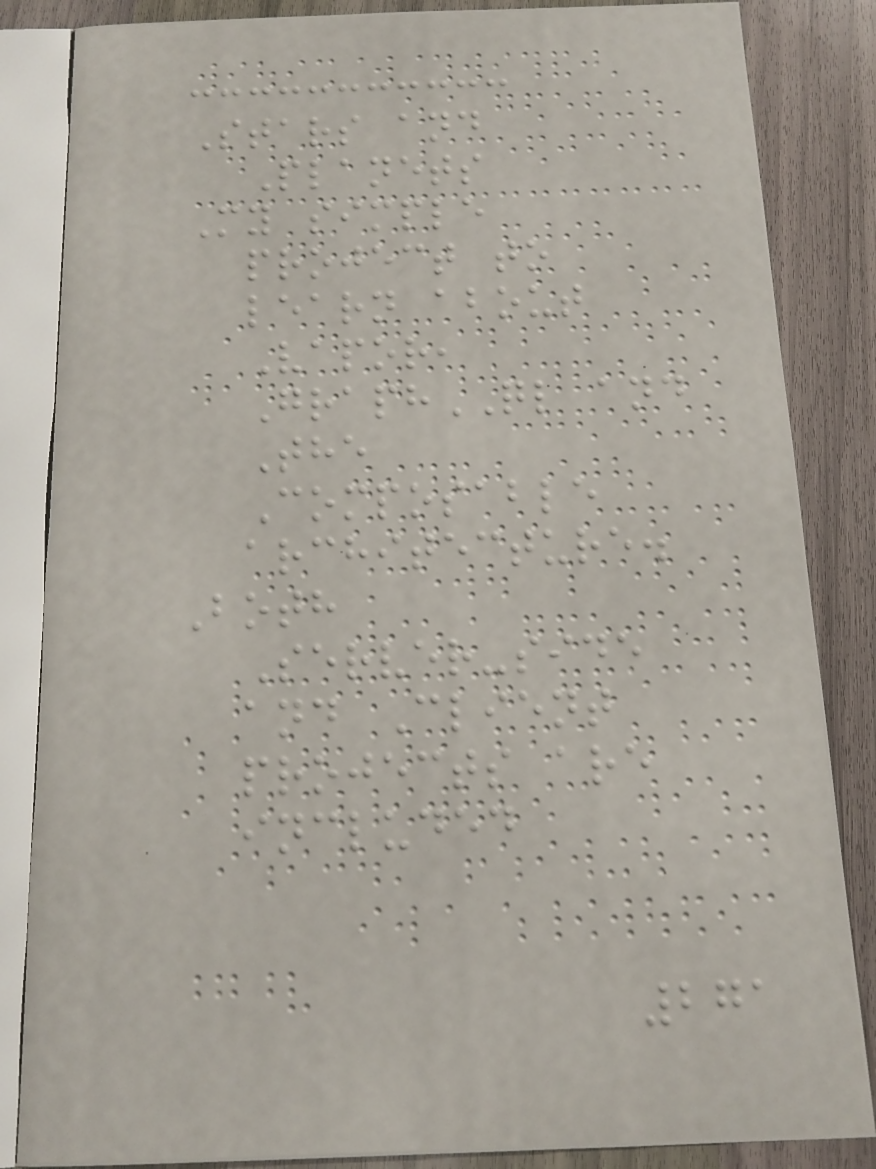Stars and
Planets
My simple
project to
learn about
Vapor,
GraphQL and
The
Composable
architecture.
Both
Server-side
and Client
projects are
included
271
